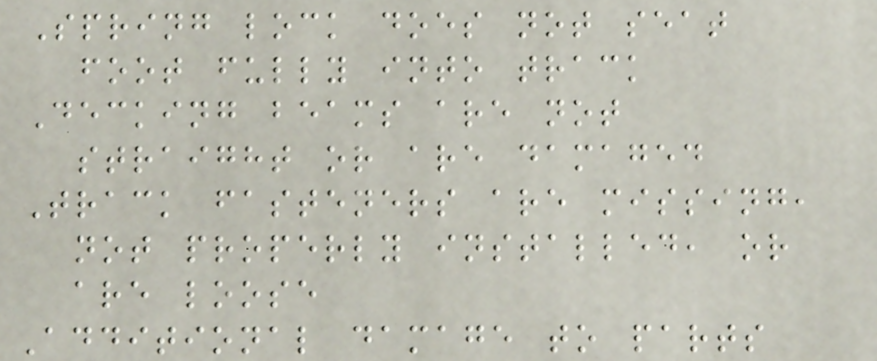Spring lock does not seat
foot fully into track
Decking beams are not
straight or are damaged
Track fasteners are missing,
not properly installed, or
are loose
Additional damage to parts
